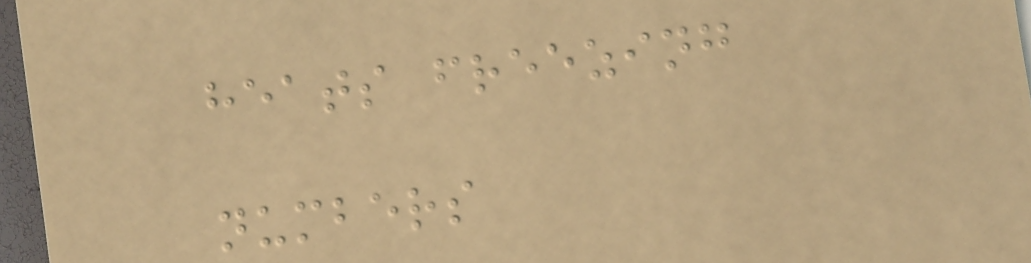heats freezing
numbers
